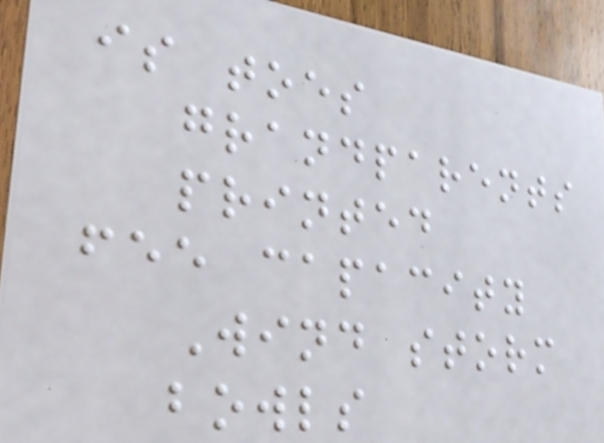is toes
grandparents
printed
fee capacity
Wind storm
bowls
